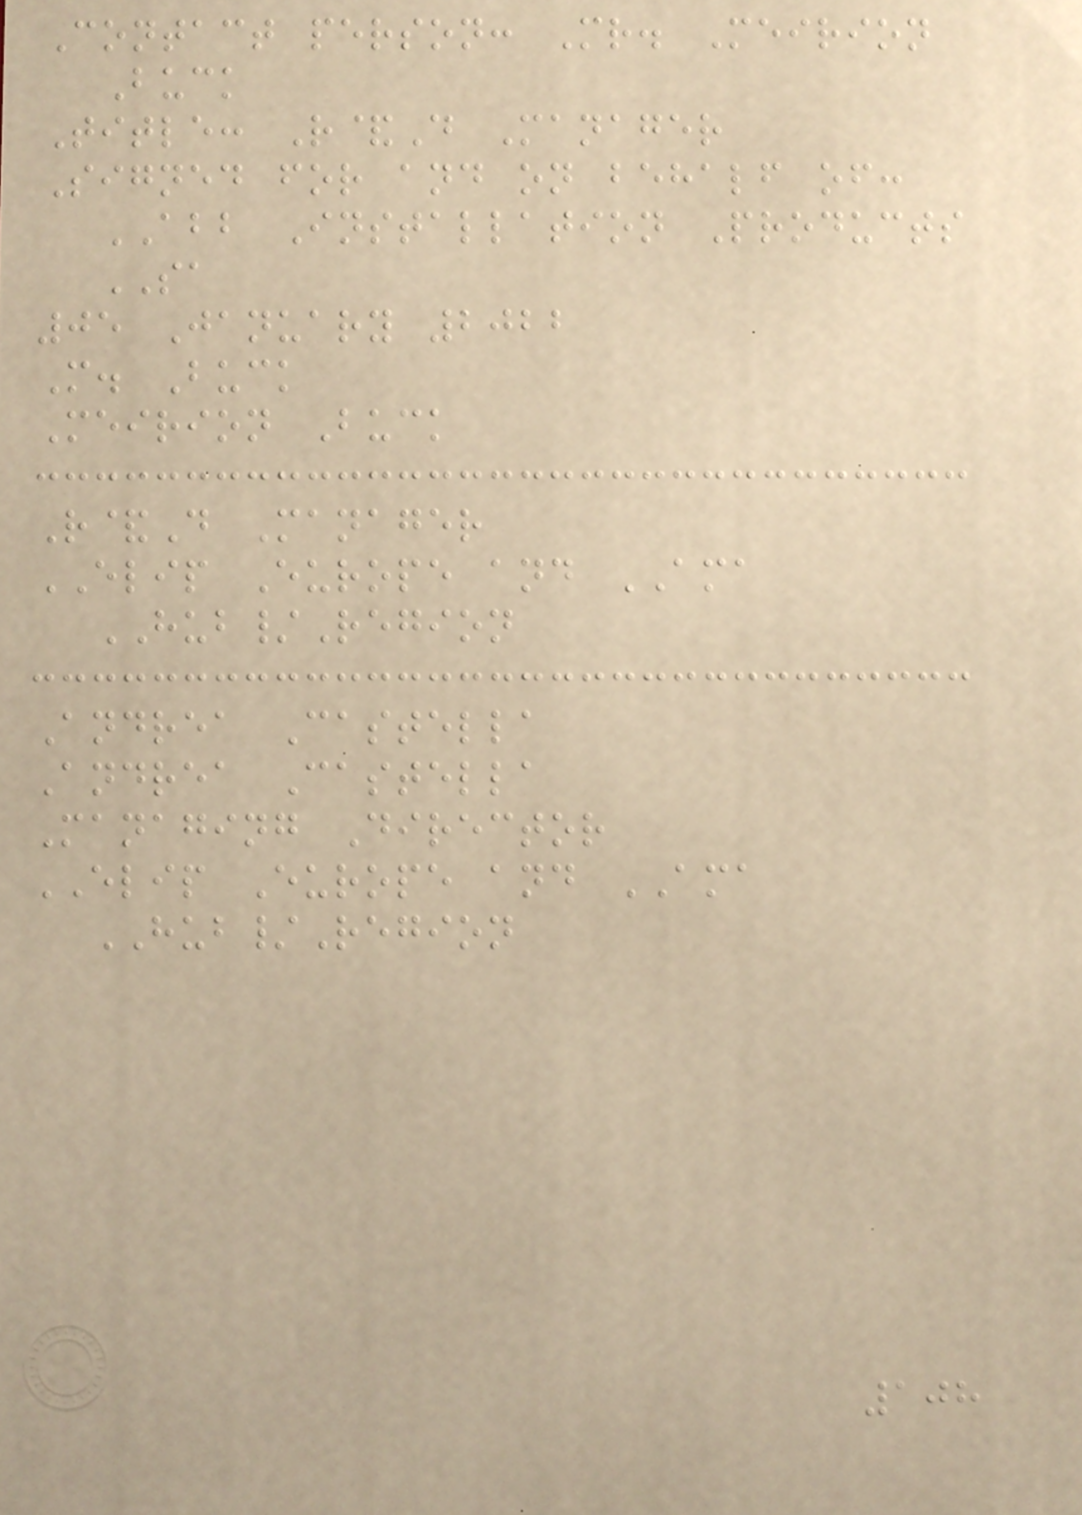Contact person: Mr. Meirion
Buck
Title: R&D Manager
Signed for and on behalf of:
ABB Installation Products
SA
05 January 2022
M. Buck
Meirion Buck
R&D Manager
ELIP Europe and AMA
HUB/Region
Andrea Castella
Andrea Castella
Managing Director
ELIP Europe and AMA
HUB/Region
108
